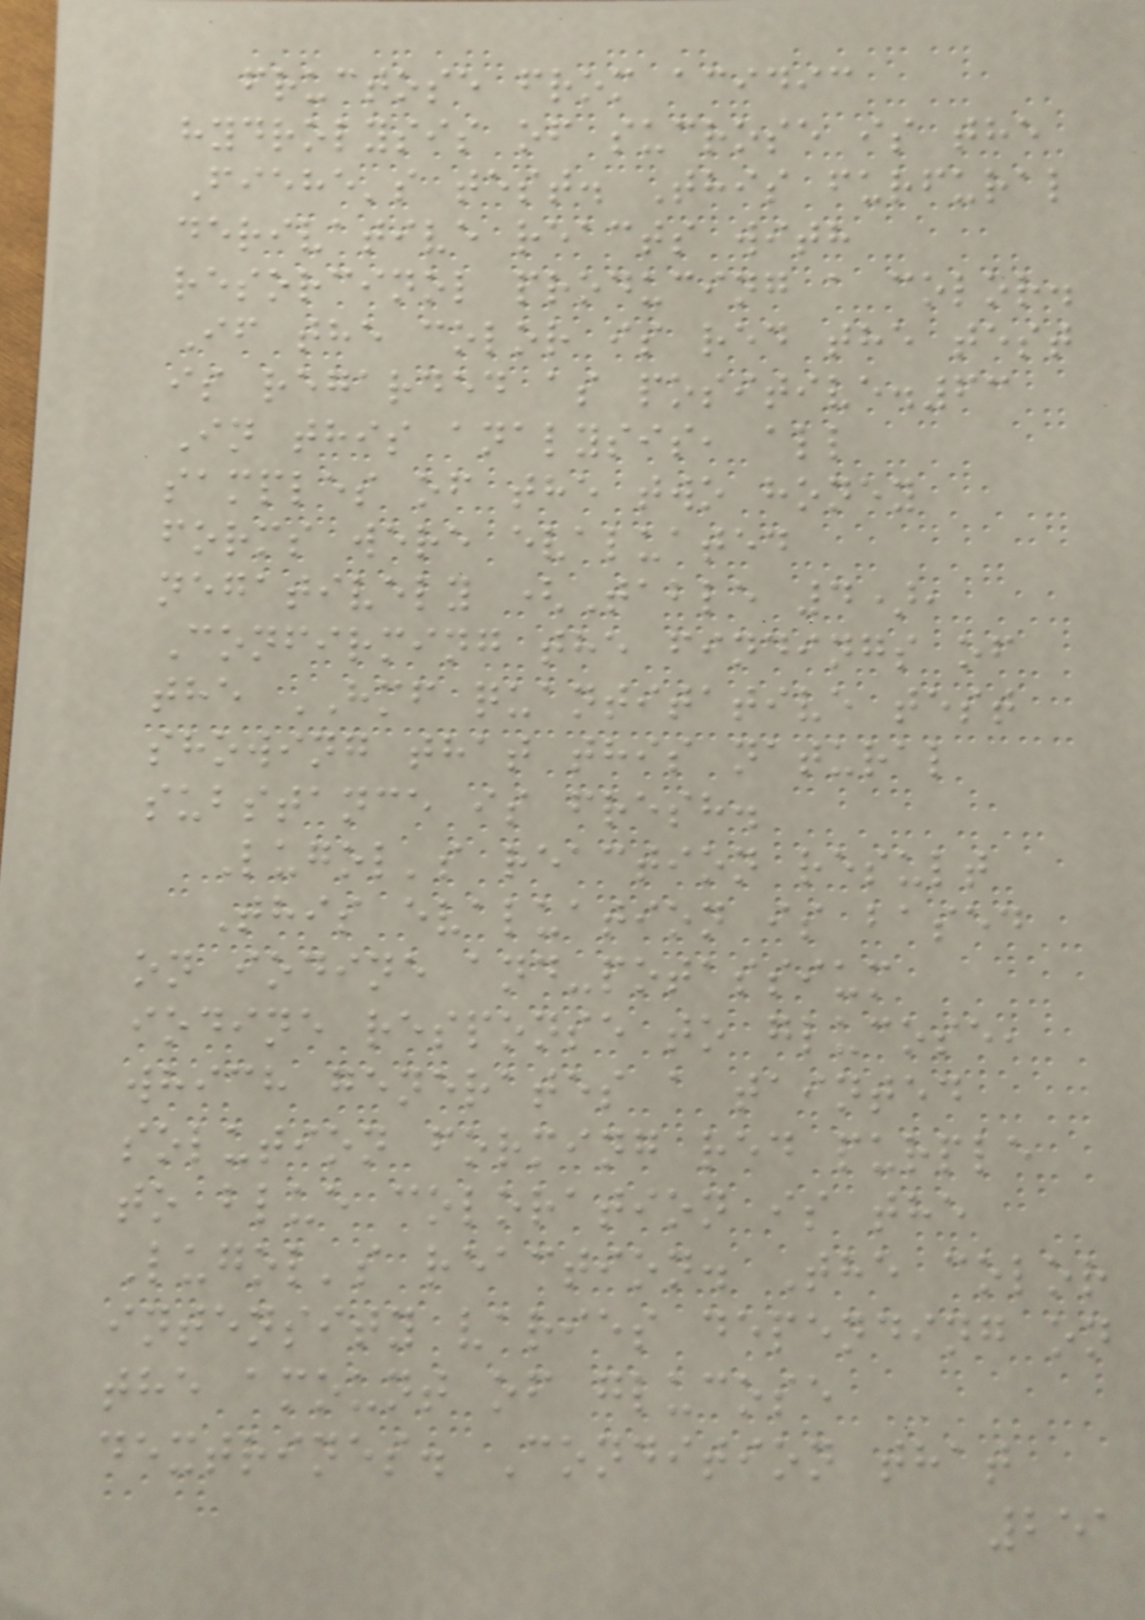fructose from acidic
hydrolysis of sucrose is the
Fiehe's test. This furfural
derivative reacts with
resorcinol producing a color.
If the color is red the test
is regarded as positive.63
In this analysis, all
samples of the two honey
forms were evaluated
negatively (Table 4),
Confirming the findings of
the HMF quantitative test
showing that this natural
substance is fresh.
Lugol's reaction result
This evaluation is based
on iodine and-potassium
iodine response to glucose,
which generates a tainted
solution forming red purple
to blue coloration is the
Lugol's reaction. The color
intensity varies depending on
the amount of glucose
dextrines. Condition that
251
